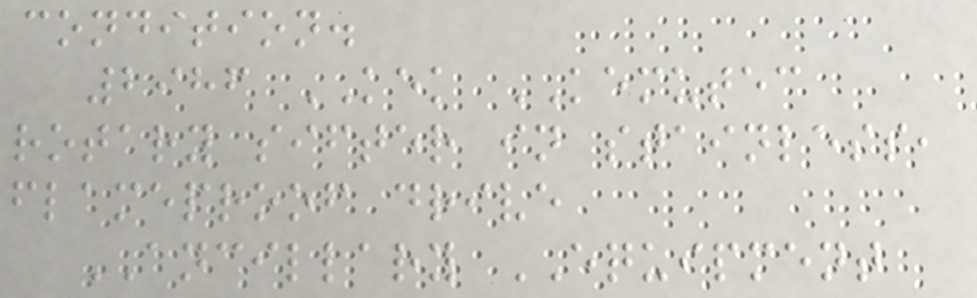condition.
2986 KEK KEMUTEC
rotary sifter in stainless,
flameproof drive
ANCILLARY EQUIPMENT
